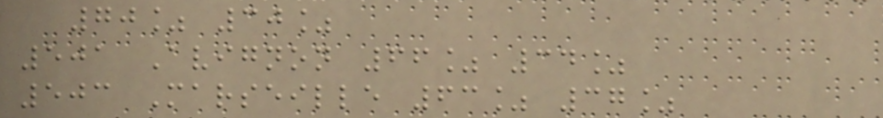70% 30%
501 Avignon 66% 34%
503 Marseille 63% 37%
